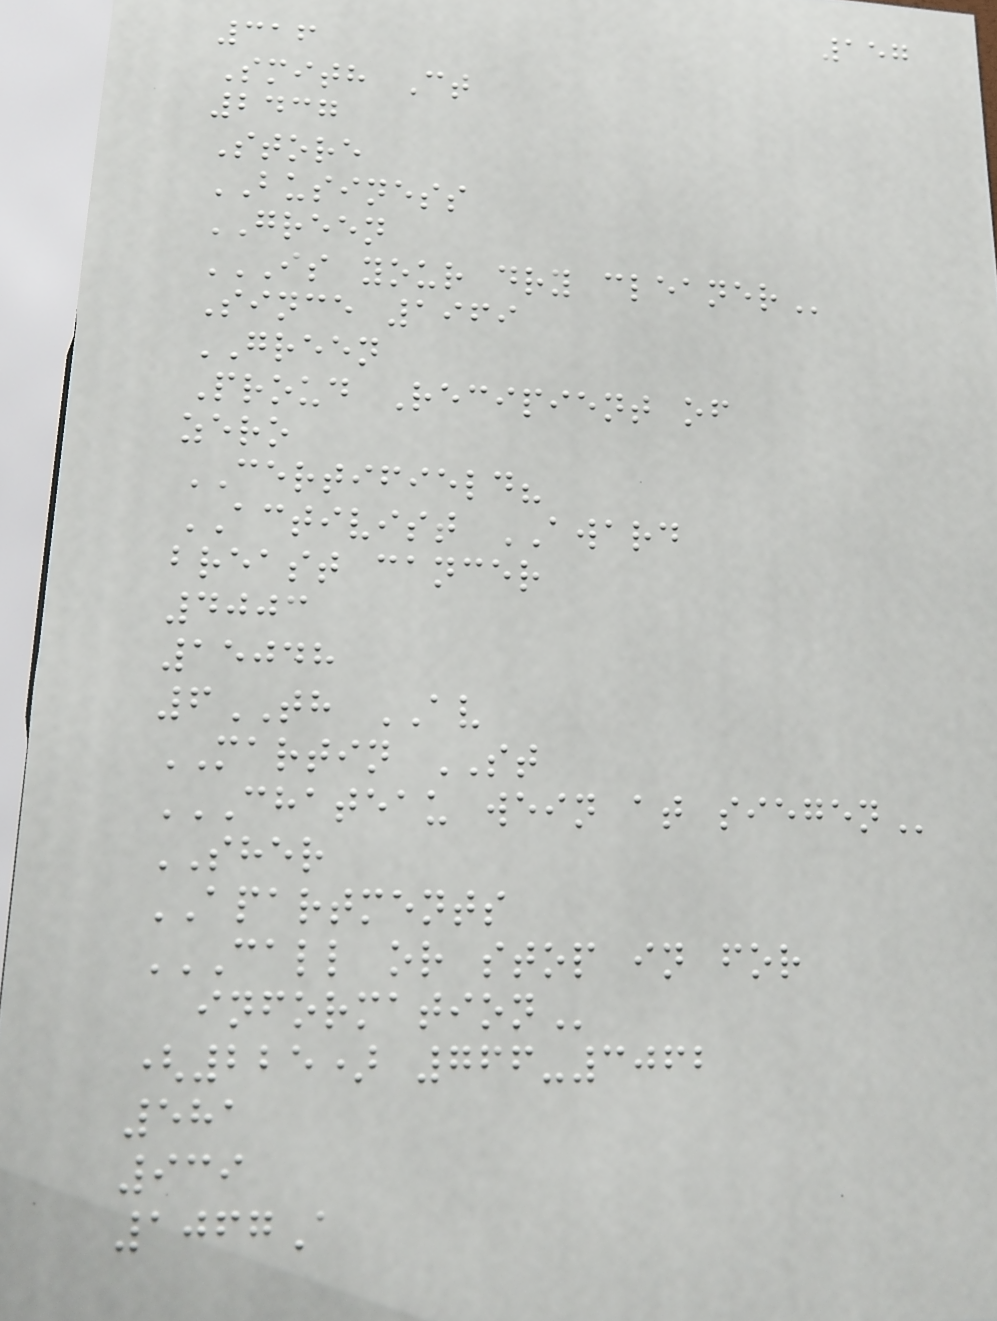157
316
Smith Ct
2437
Store
BUSINESS
GREEN
IS YOUR DRY CLEANER
Since 1969
GREEN
Proud Recipient of
zero
CERTIFIELD?
ACTIVIST AWARD
breast cancer
4003
15048
6TH AV
MARTIN ST
CHATEAU WEIN AT SIEGEN
SHER
APARTMENTS
CALL OR STOP IN FOR
INFORMATION
(225) 766-3062
581
939
1067A
